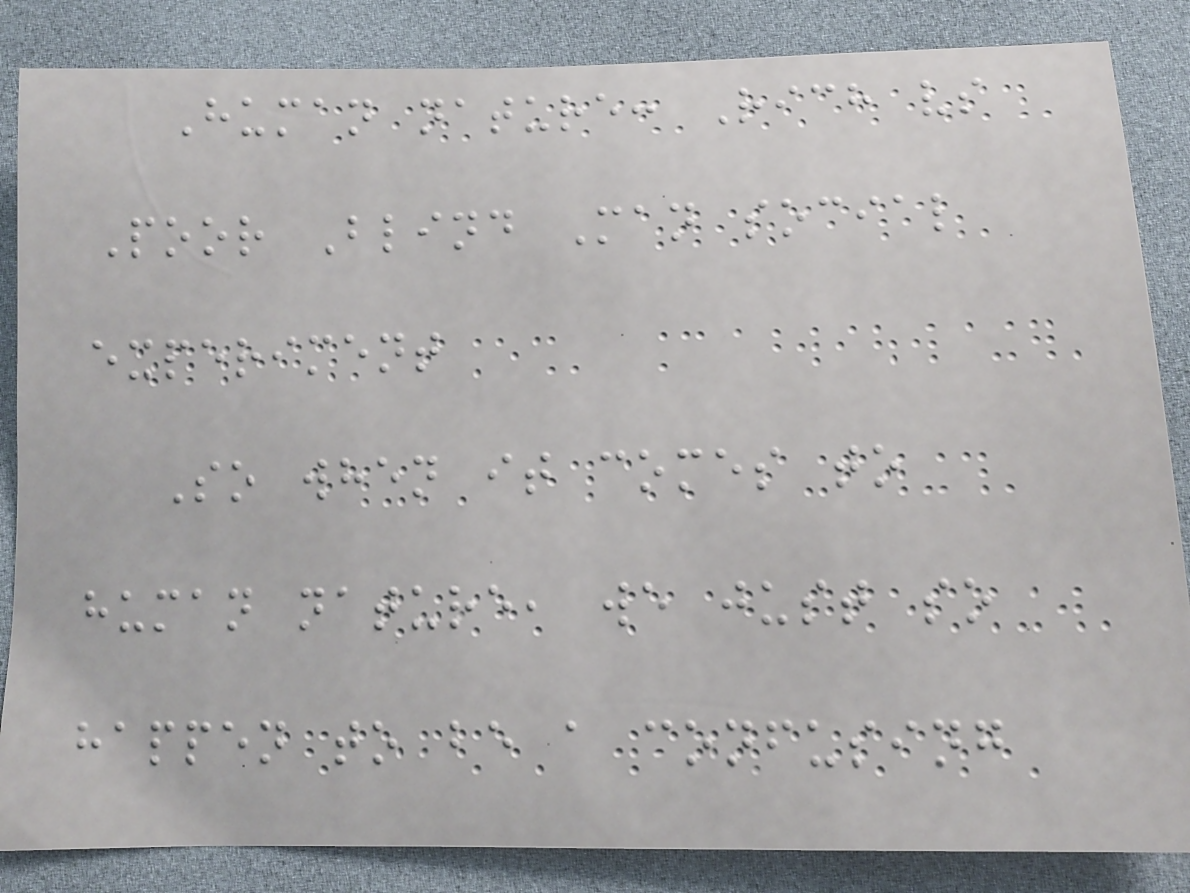Human nature: Rich vs
Poor Blind Man social
experiment
So when it comes to
human nature, we just so
happen to be a confusing
